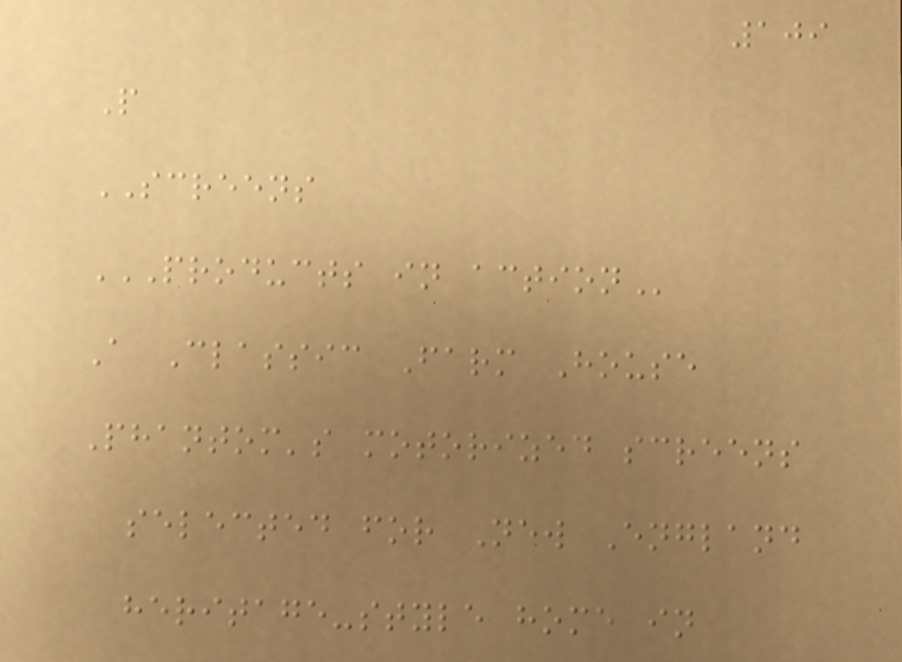109
P
SCREENS
PRODUCTS IN ACTION
A Classic Farm House
Phantom's motorized screens
selected for New England
heritage-style home in
